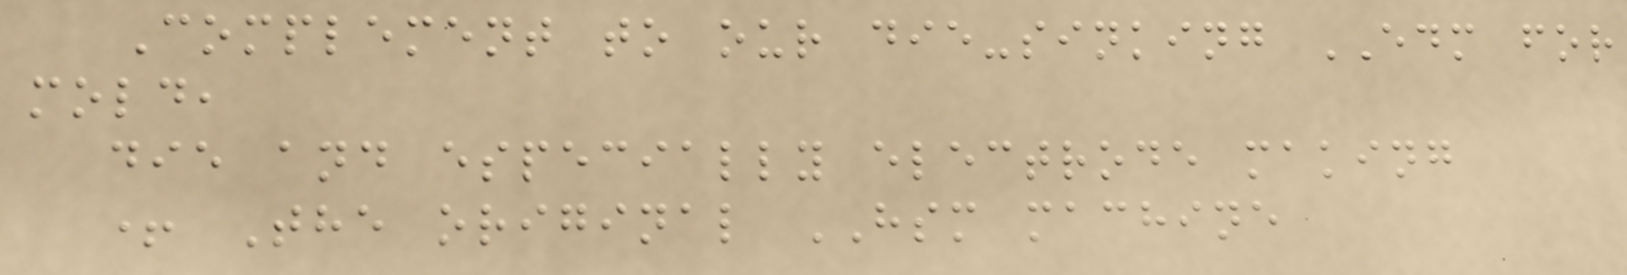Complement to our die-sinking EDM for
mold,
die and especially electrode making
+ The original HSM machine
